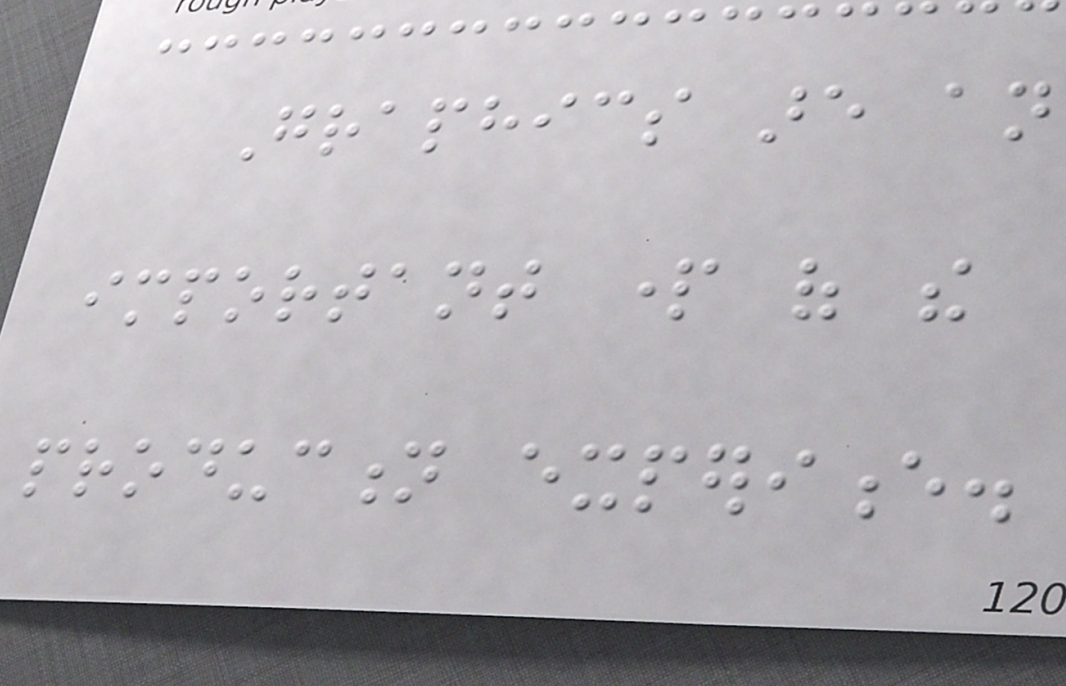Graphics are an
important part of the
production experience.
